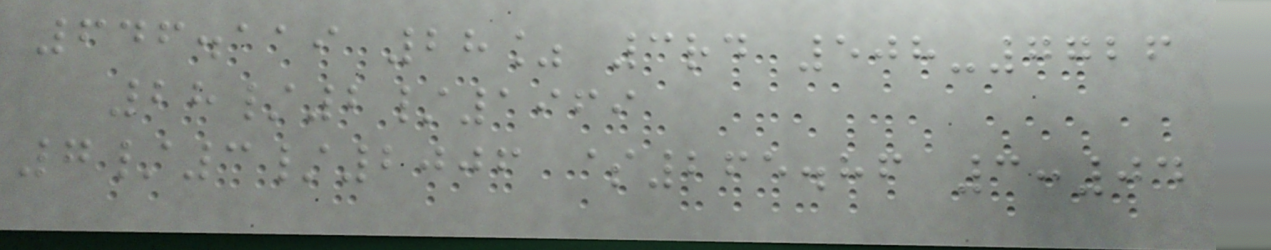646.119 28% 3rd 508-7726
28/2/1969
7/3/2006 $265.86 3:04
